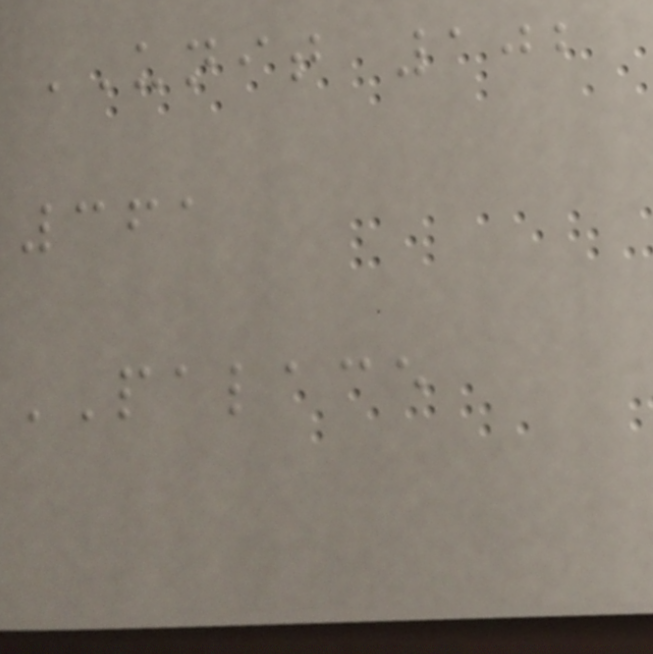UNIT 102
361
PALACE
